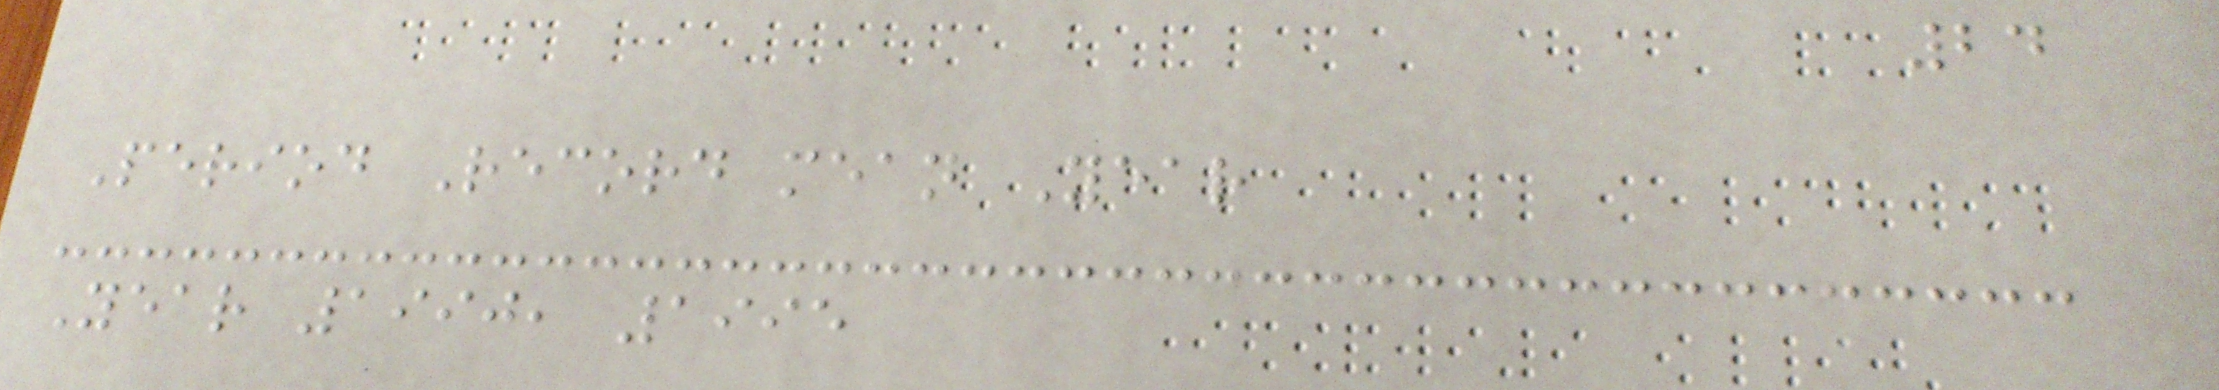24
Period Record mean Year
Year 1990, 1995
